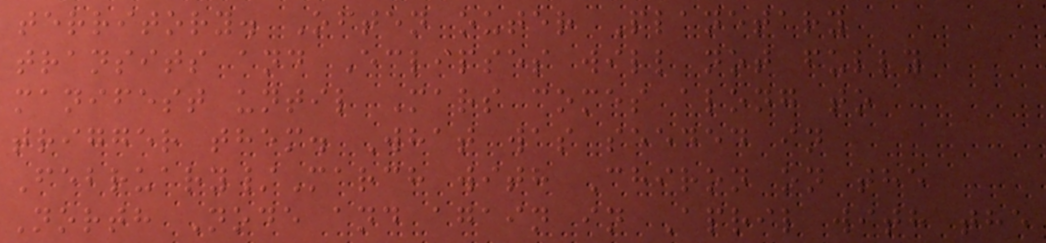territory. Often outer Planetary
transits and Eclipses will not fully
manifest until Mars comes along to
trigger them. What was seeded in
February/March with Chiron on the
North Node and again in April with the
